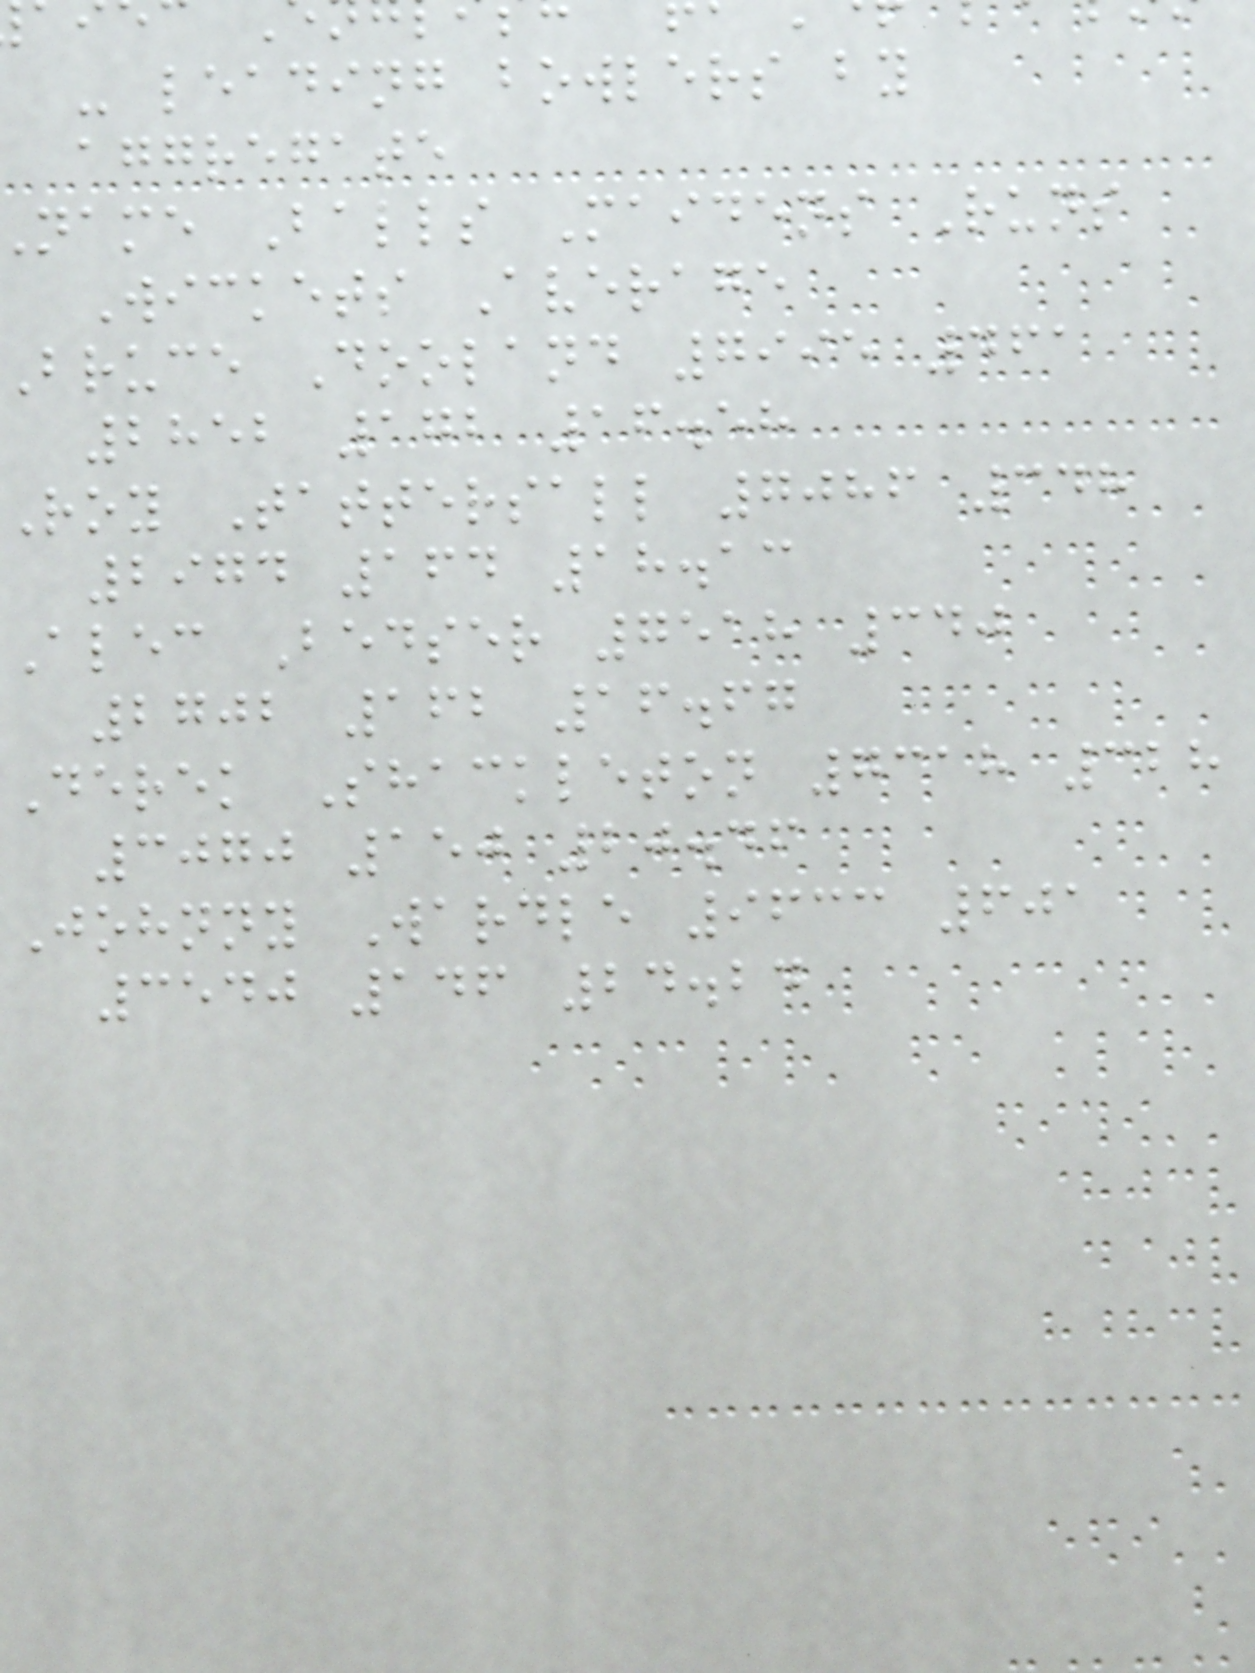- leading bowlers by
aggregate
name Balls Maidens Runs
Wickets Average
bruce Dooland 7995 461
2852 172 16.58
Roy Tattersall 7086 348
2974 164 18.13
Alec Bedser 7518 340
2702 162 16.67
Derek Shackleton 7318 328
3070 150 20.46
Johnny Wardle 9633 601
3540 146 24.24
